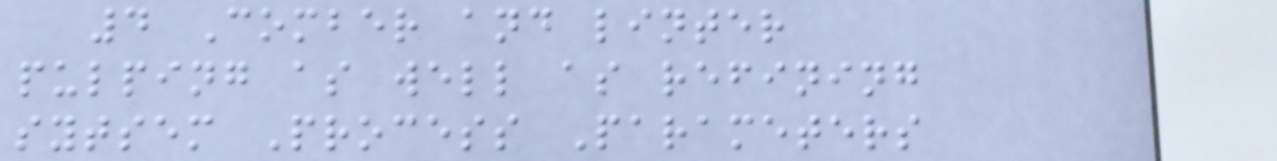4 Comber and linter
pulping as well as refining
sytsem Process Parameters
